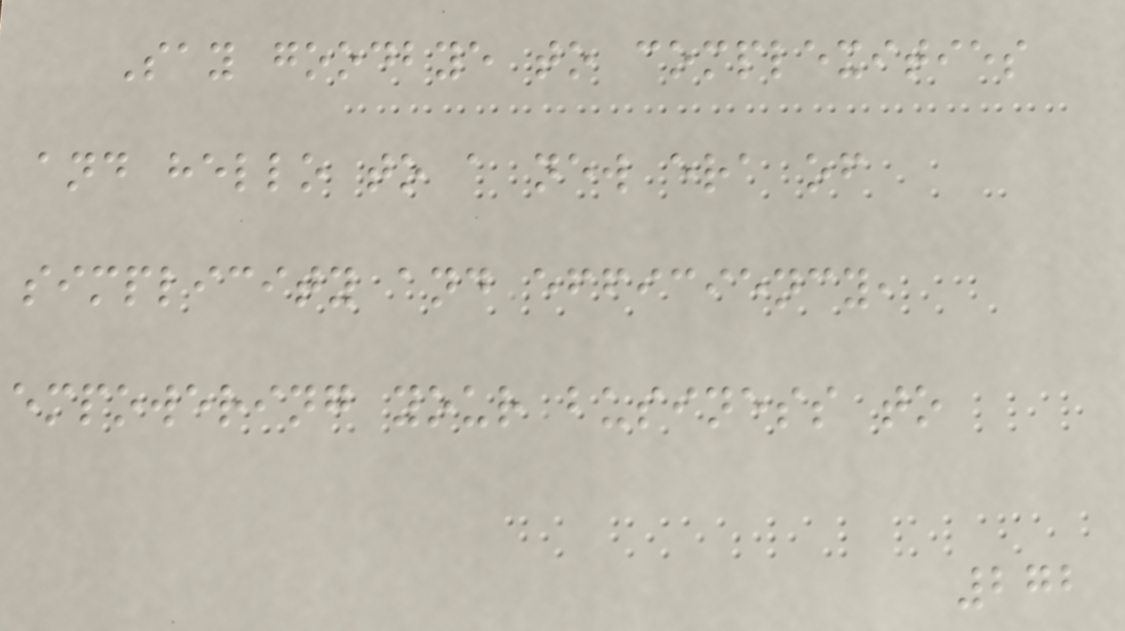Say goodbye to complexities
and hello to a new era of
simplicity and efficiency,
empowering your business to
272
